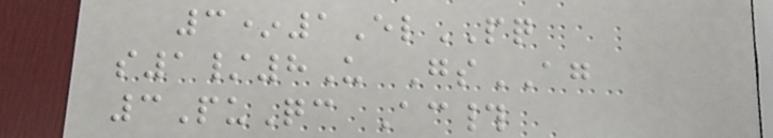3*1ElPQ
s1/8U GsAG
3PuQc Ac#
